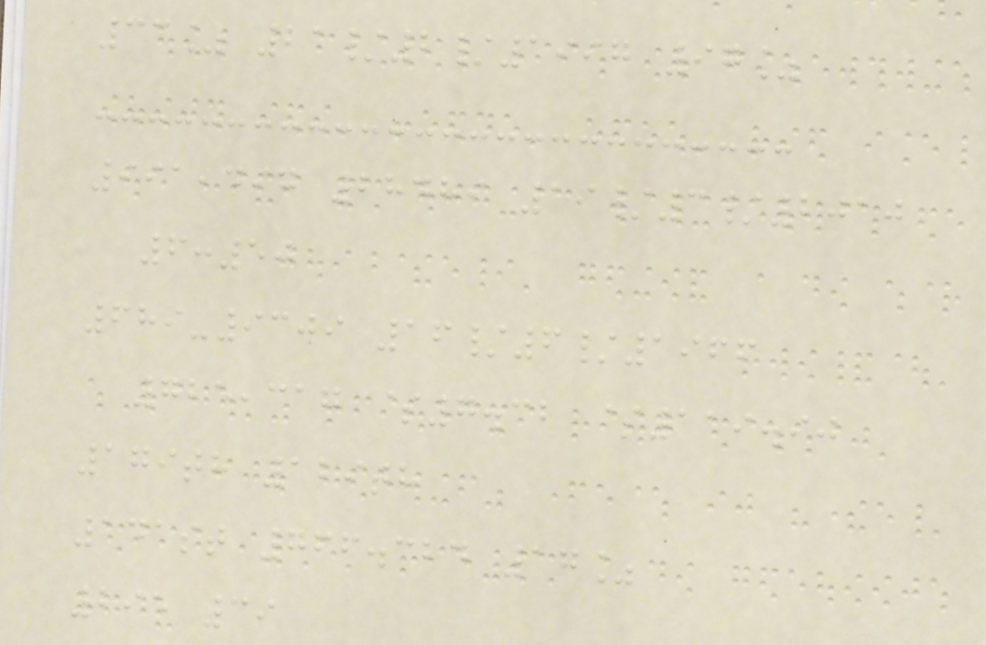33% 21/2/1997 97%
991,497 28489 19/3/2010
6:50
689-9309 16/6/1966
725,317 $7.32 $119.90
179th 129th
141st 766.324 17%
295 39
